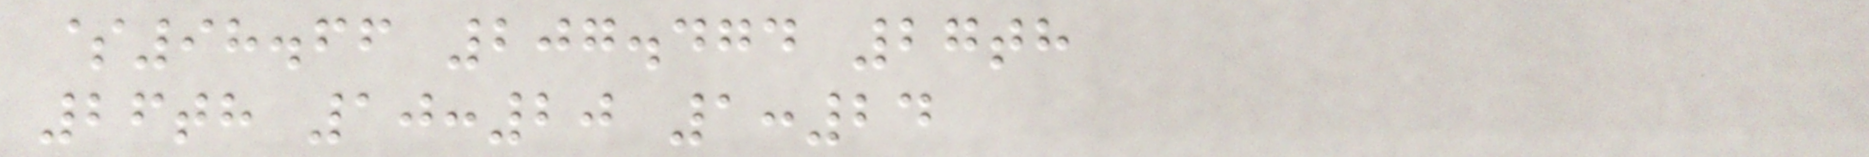$98.66 207.474 27th
26th 10:20 1:24
